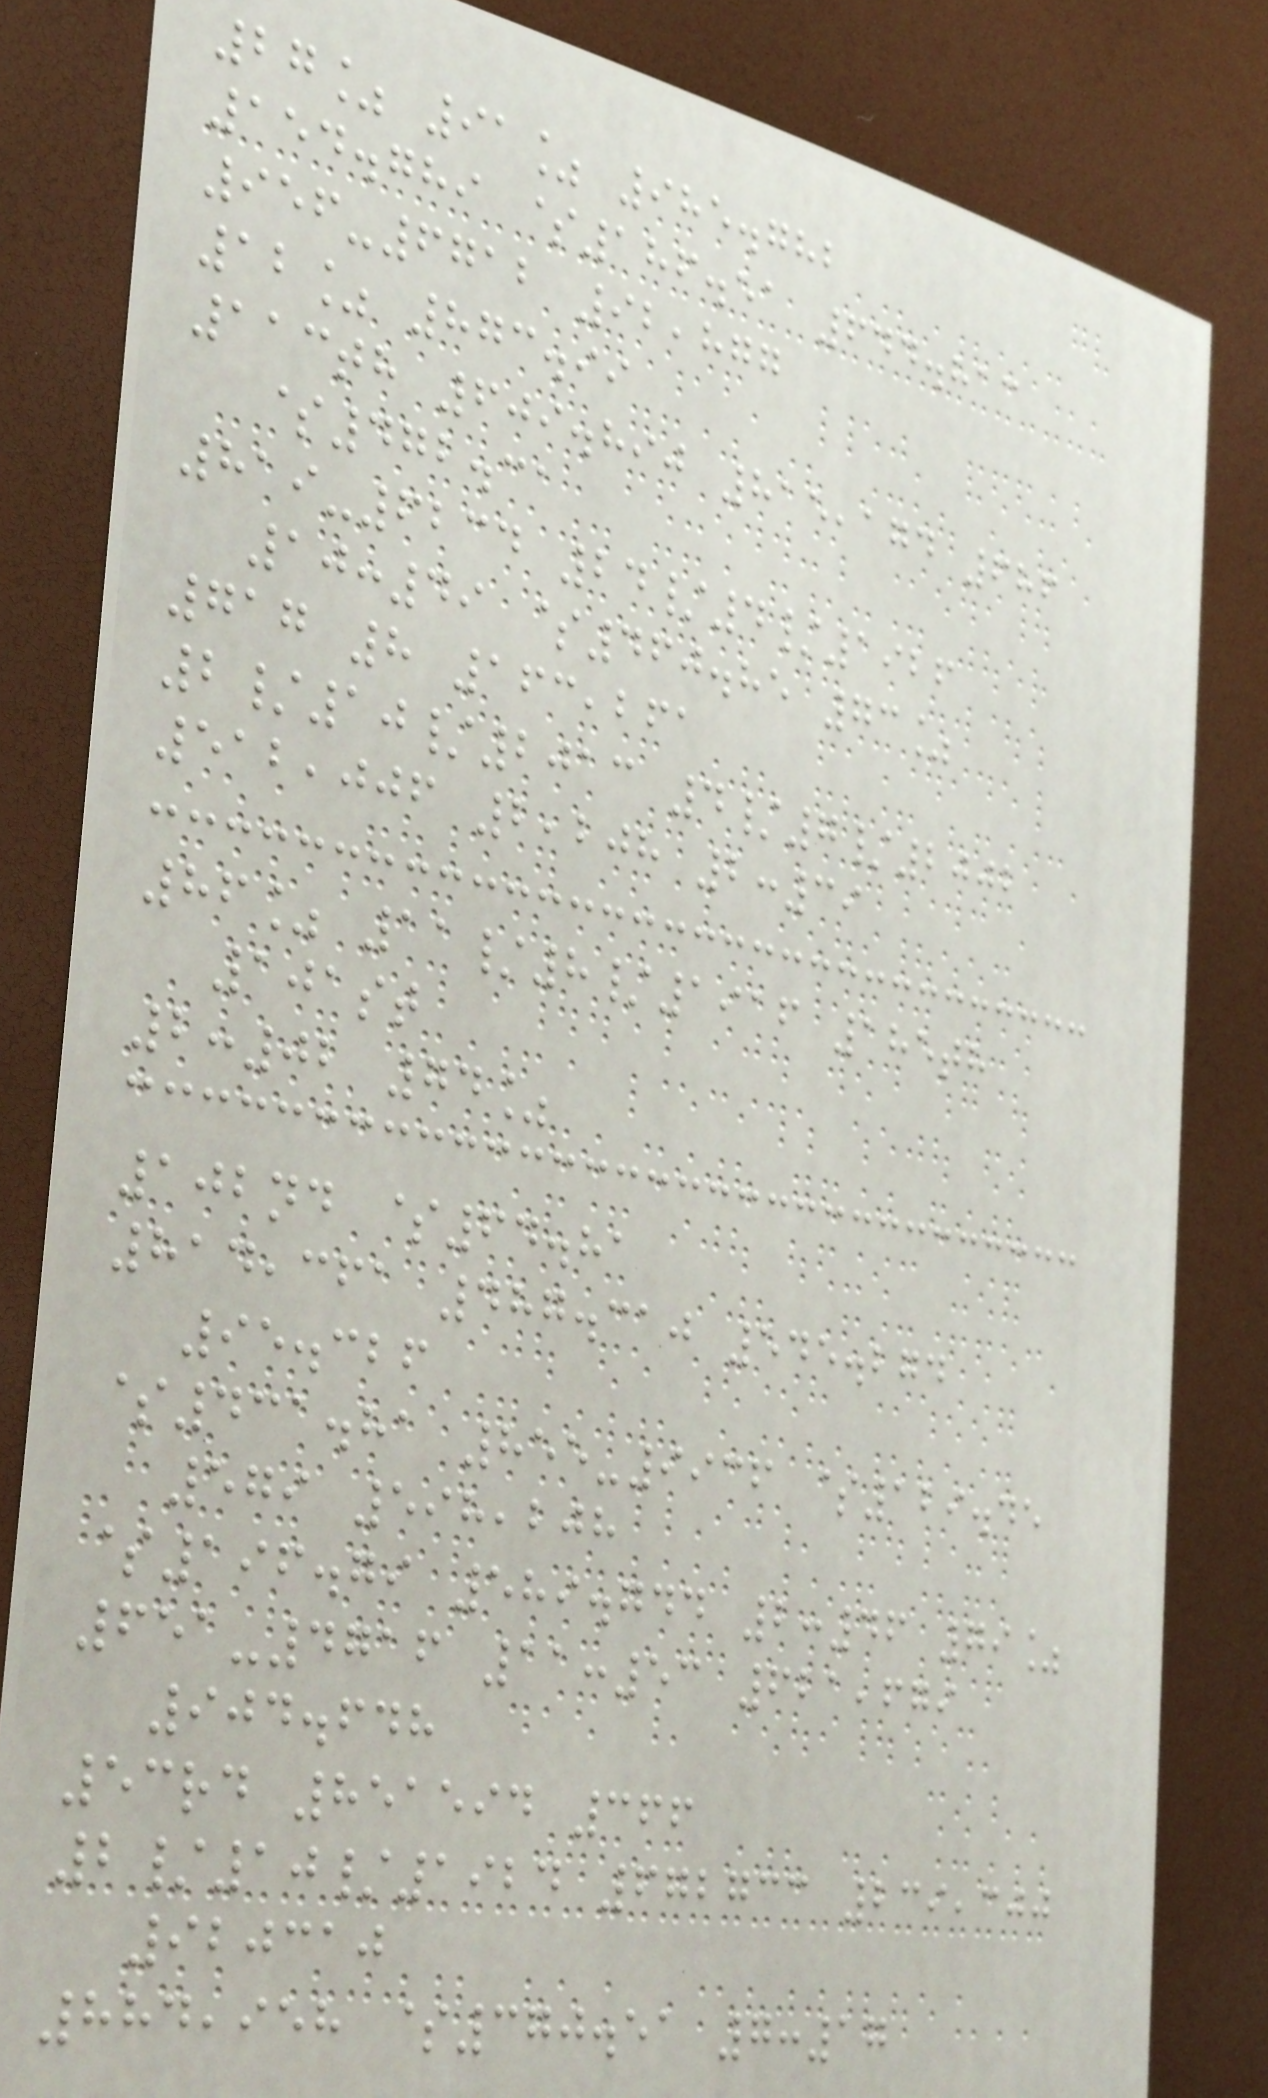27% 91% 985.782
154.789 $186.51 644.813
956-6712 92,877
12% 873.99
113th 609.890 815,174 686
$472.31
819-6234 24/4/1926
10:49 $460.85 73%
717 8 163,261
2/10/2013 4/7/2002
512,006 2,208 2:39
86% 11/8/1916 185th
101st
2:02 74%
102nd $64.81
814,361 487.310 545.274
95.326
$431.81 855-9936 $129.45
579 598,208
$196.79 589.744 2:46 79%
651-4716 11:53 621,679
904.648
53rd 851594 366
2/10/1924 672733 239,300
920310
884,958 $370.51 7:17
